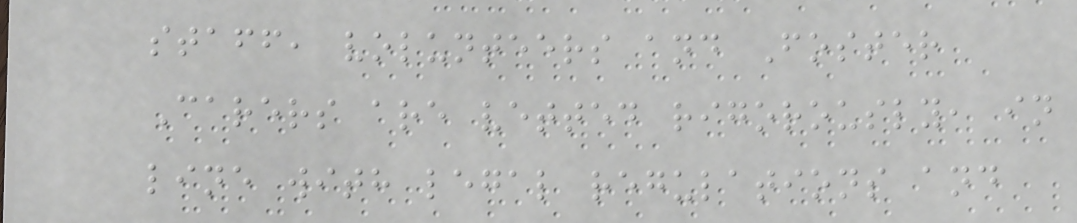staff, volunteers and Foster
Carers are vetted rigorously, in
line with legal regulations and
